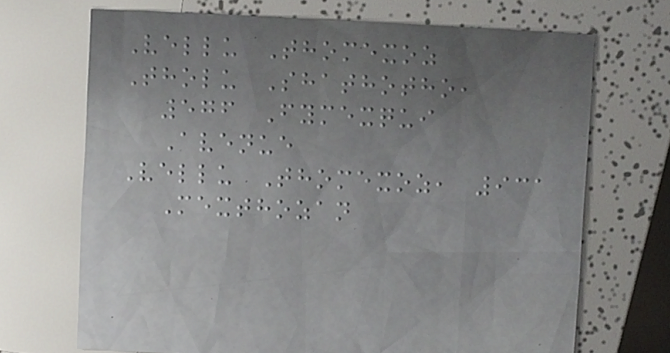Vellu Thomexoz
Tholu Shathotho,
576 Fymexqui
Avenue
Vellu Thomexoz, 931
Mexthozan
